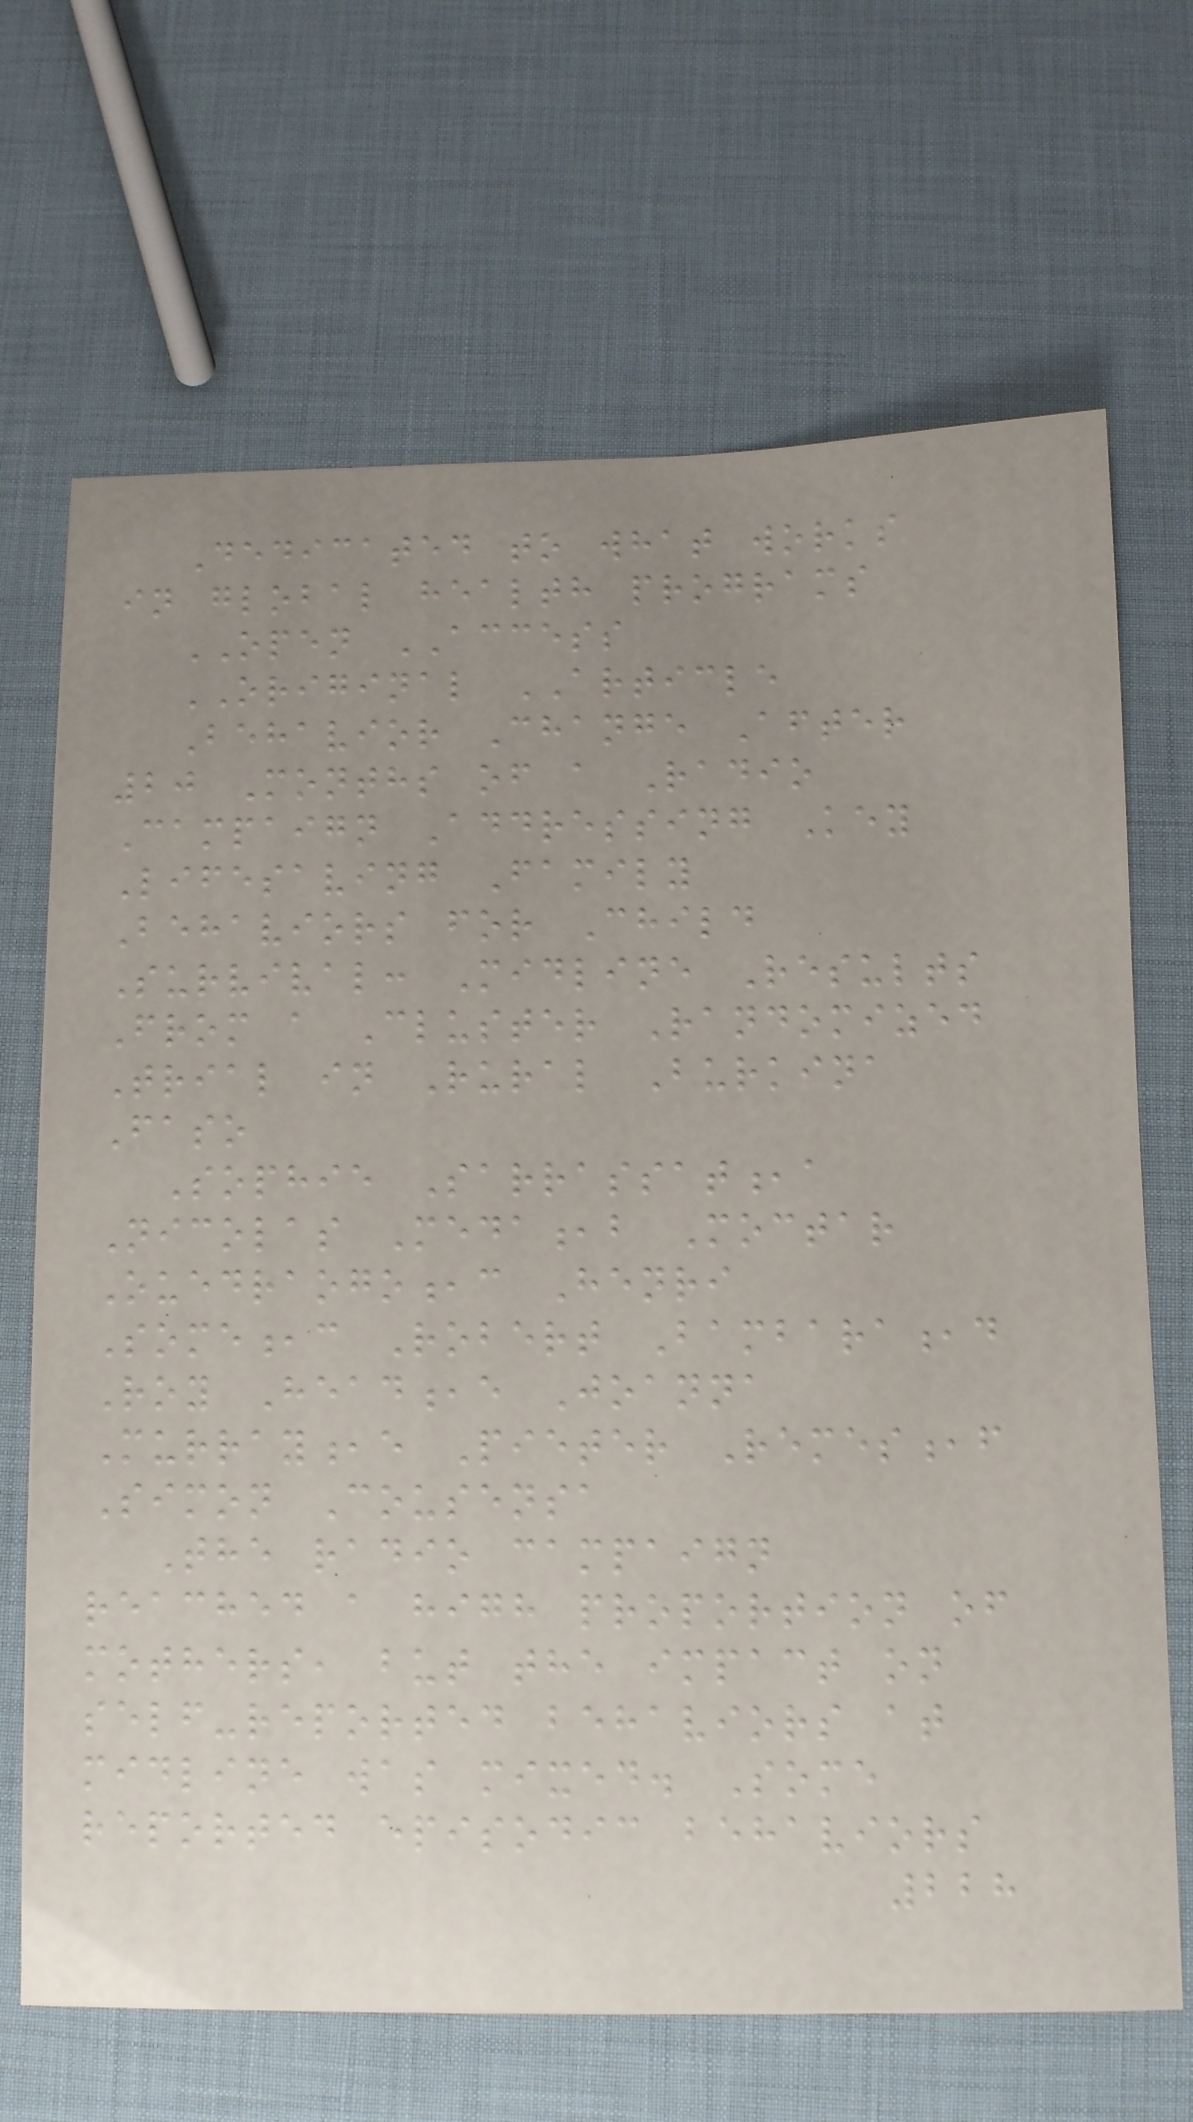Dedicated to what works
in global health programs
OPEN ACCESS
ORIGINAL ARTICLE
Behavior Change After
20 Months of a Radio
Campaign Addressing Key
Lifesaving Family
Behaviors for Child
Survival: Midline Results
From a Cluster Randomized
Trial in Rural Burkina
Faso
Sophie Sarrassat,a
Nicolas Meda,b Moctar
Ouedraogo,c Henri
Some,c Robert Bambara,d
Roy Head,e Joanna
Murray,e Pieter Remes,f
Simon Cousensa
The radio campaign
reached a high proportion of
mothers, but the impact on
self-reported behaviors at
midline was mixed. Some
reported episodic behaviors
228
